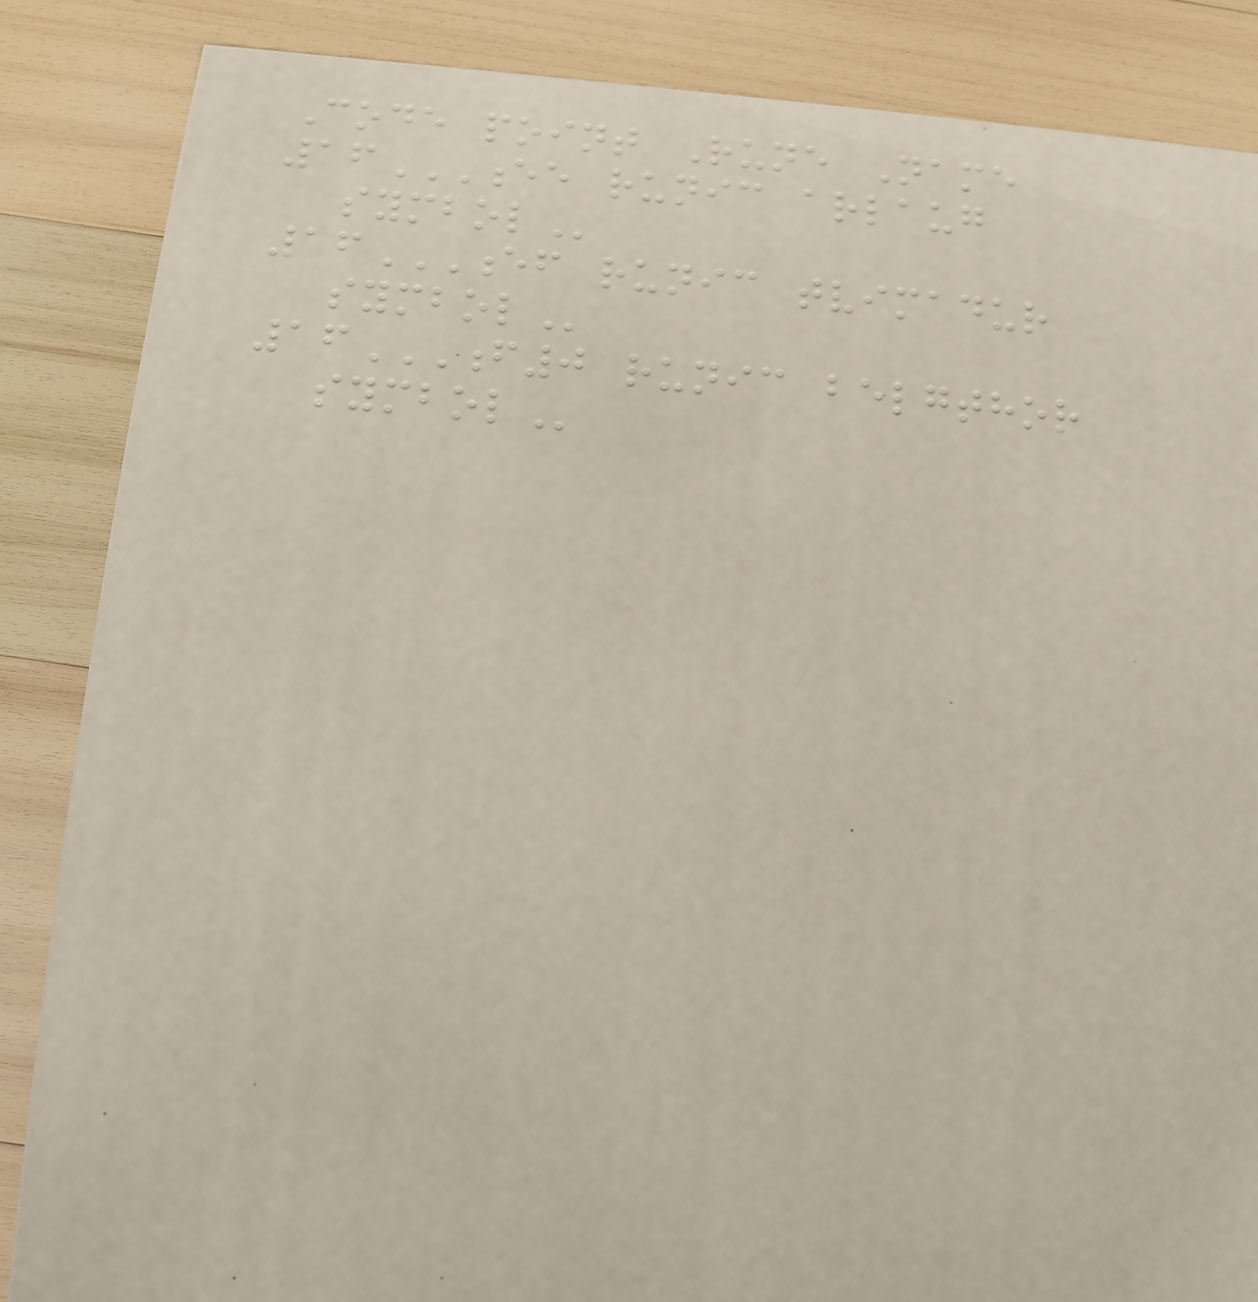Code point Rune Name
16EE RUNIC ARLAUG
SYMBOL
16EF RUNIC TVIMADUR
SYMBOL
16F0 RUNIC BELGTHOR
SYMBOL
